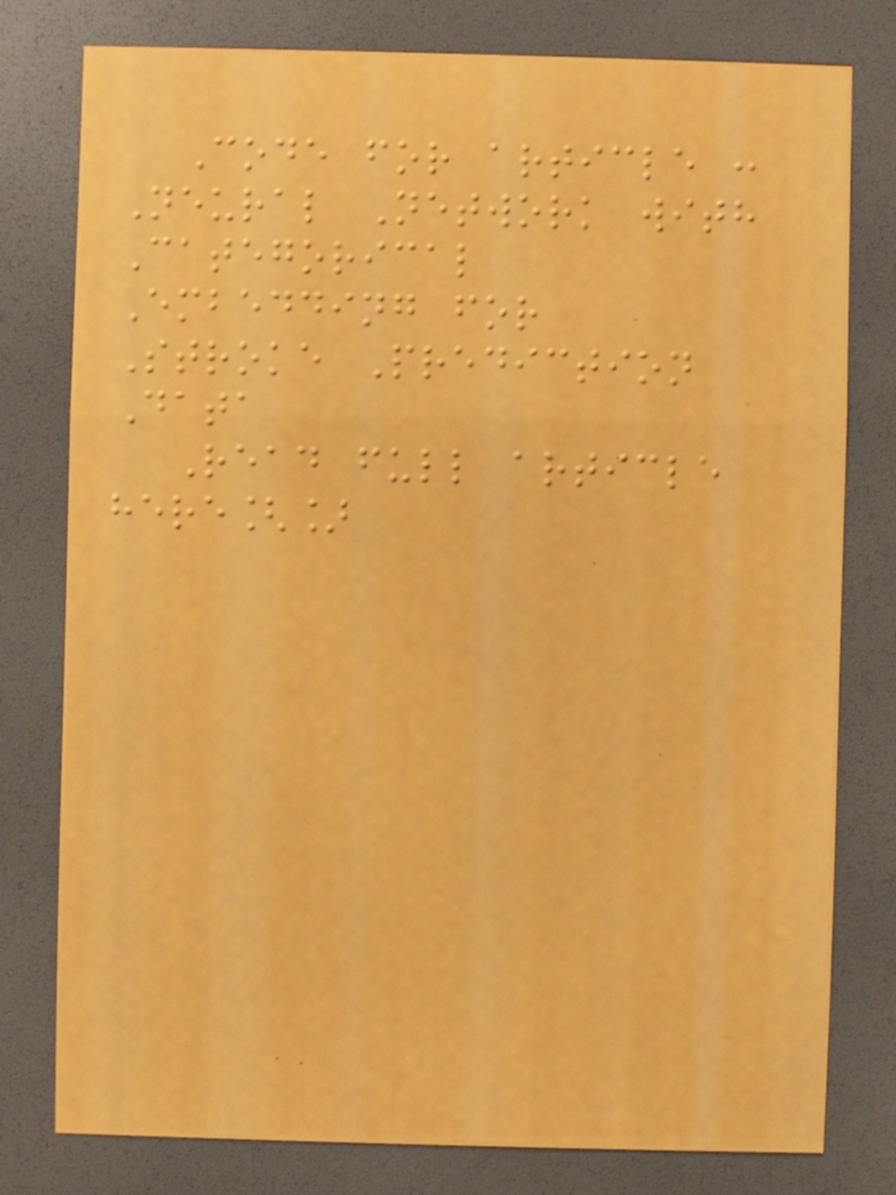Code for article :
Neural Network with
Categorical
Embedding for
Stroke Prediction
Data
Read full article
here[]
